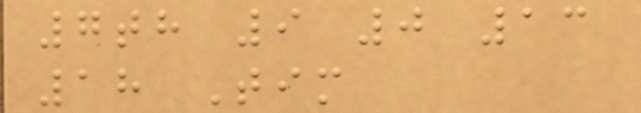7th 9 0 13
18 Tim
